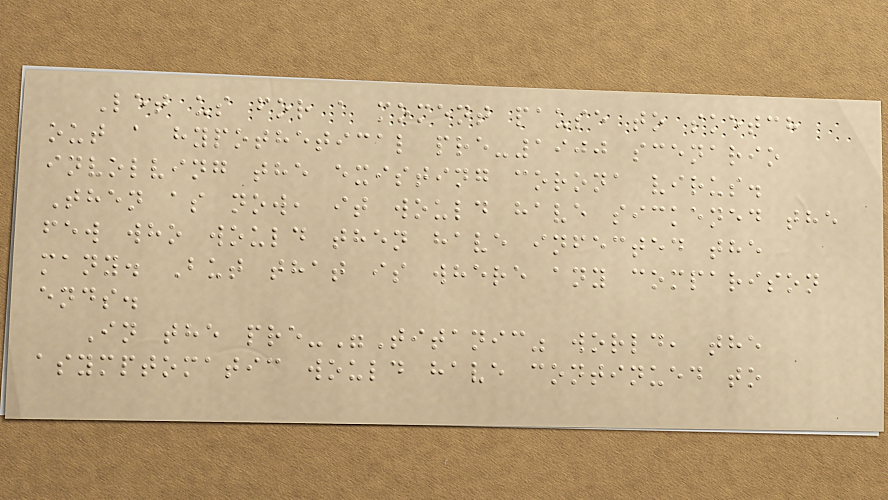Let us for a moment pause to sketch
out a hypothetical pre-1900 scenario
involving the existing corona virus.
Then as now, it would have sickened the
few who would then have infected the
many. But that is where any comparison
ends.
In the pre-"Titanic" world, the
asymptomatic would have continued to
